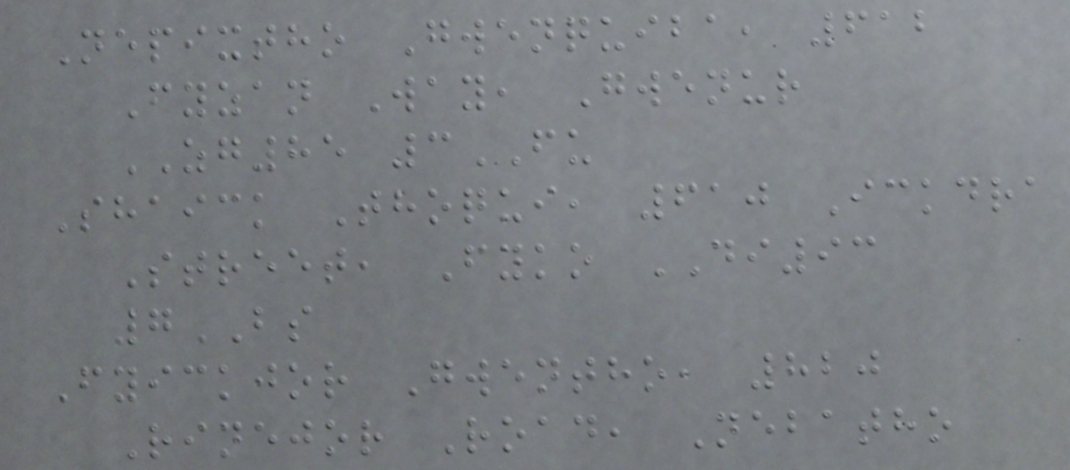Nepixtho Gwenquiba, 612
Fyzan Way, Gwenur
ZG85 3FU
Shaick Thoqui, 610 Ickdra
Street, Fyko DI93
7BS
Fyickjor Gwentho, 820
Rinejor Road, Nebatho
